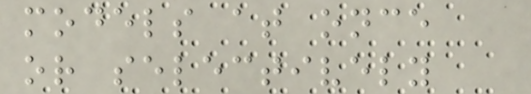models at once
or selectively
